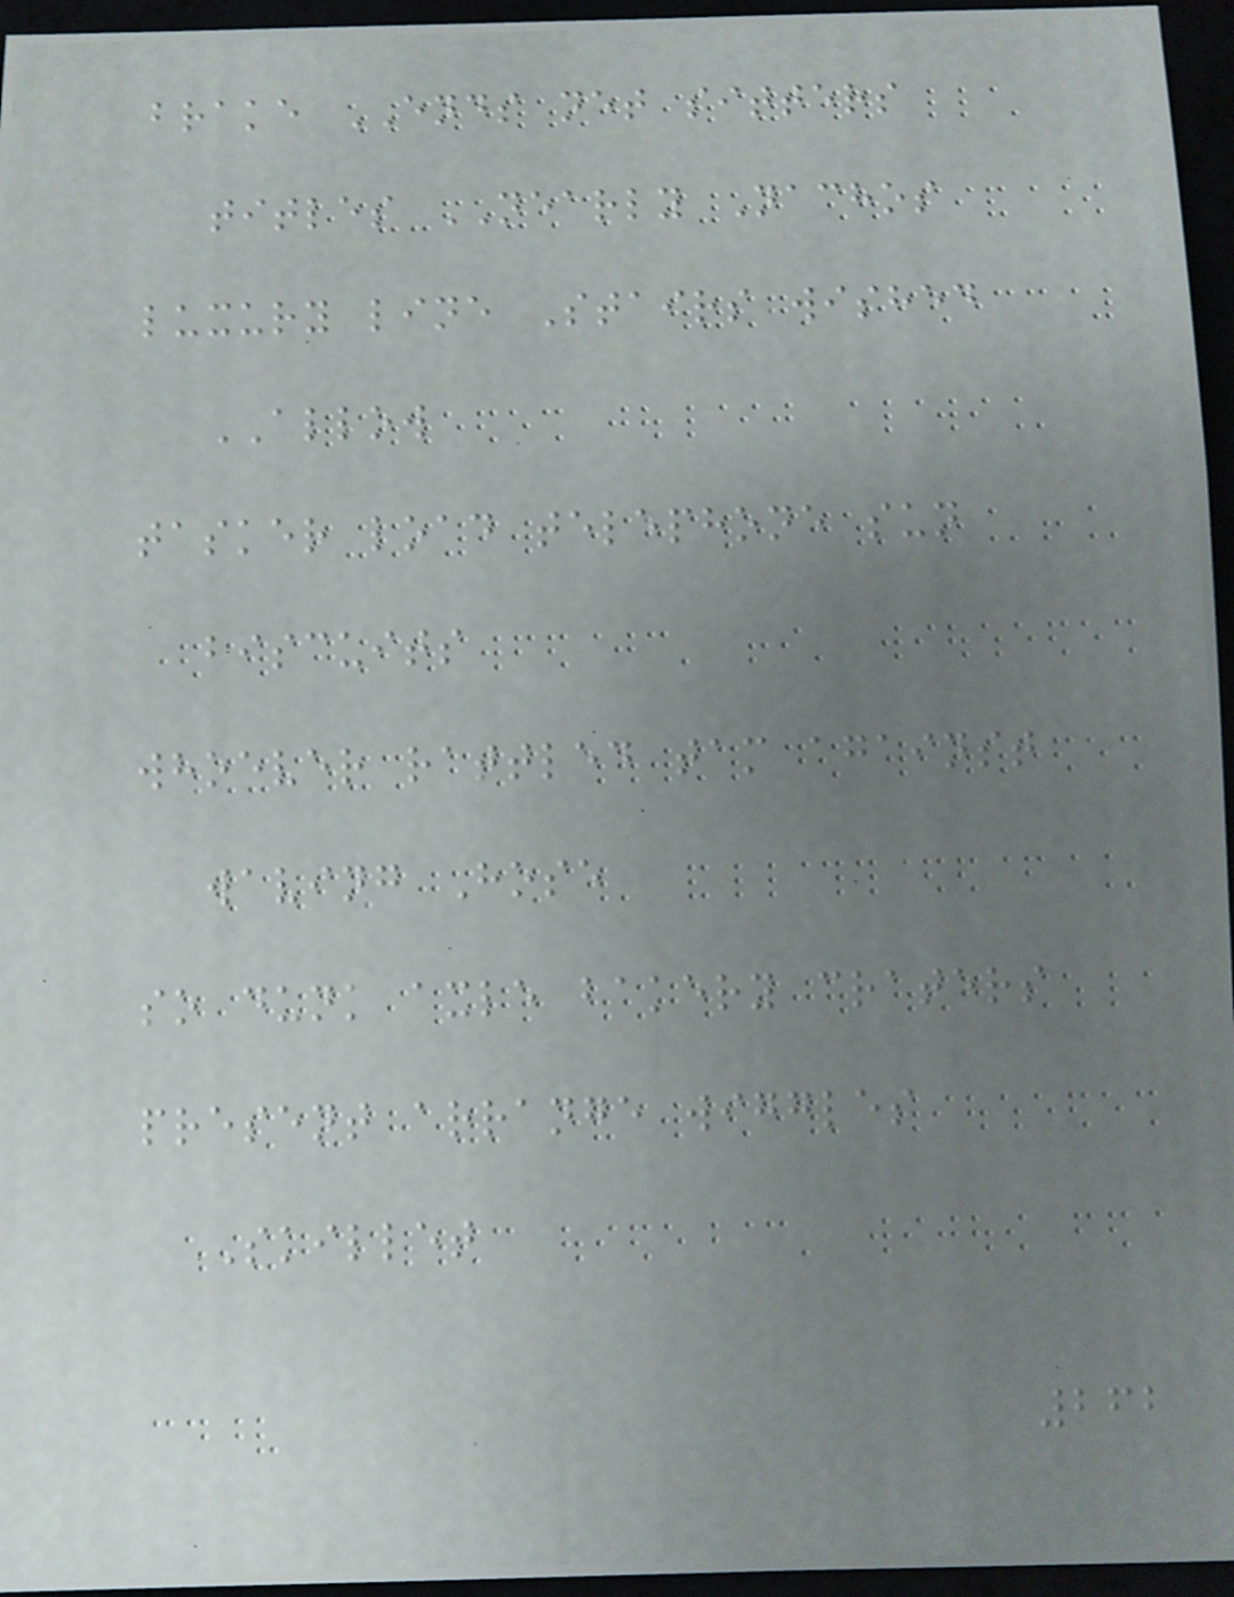brake ENDS net sitters
titles NEARLY Nachos
luxury line Stairs wished
ALLOW
tasker load telephone sun
biscuits
whoever rattled tam against
waving Hose
so dunk axle bakery craters
present arrange wiggles
Skillet
262
